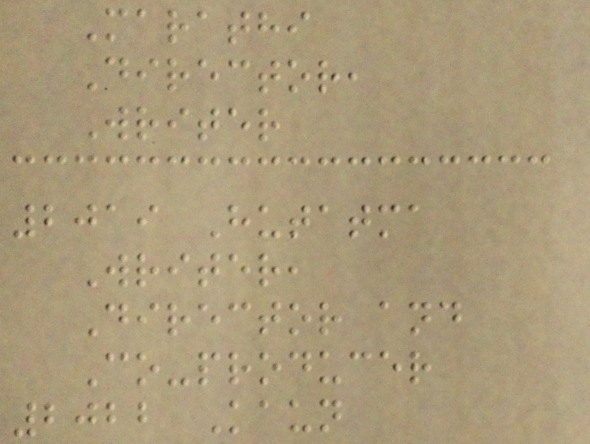Marathi
Director,
Writer
2019 Hutatma
Writer,
Director and
Co-producer
2022 Kaun
